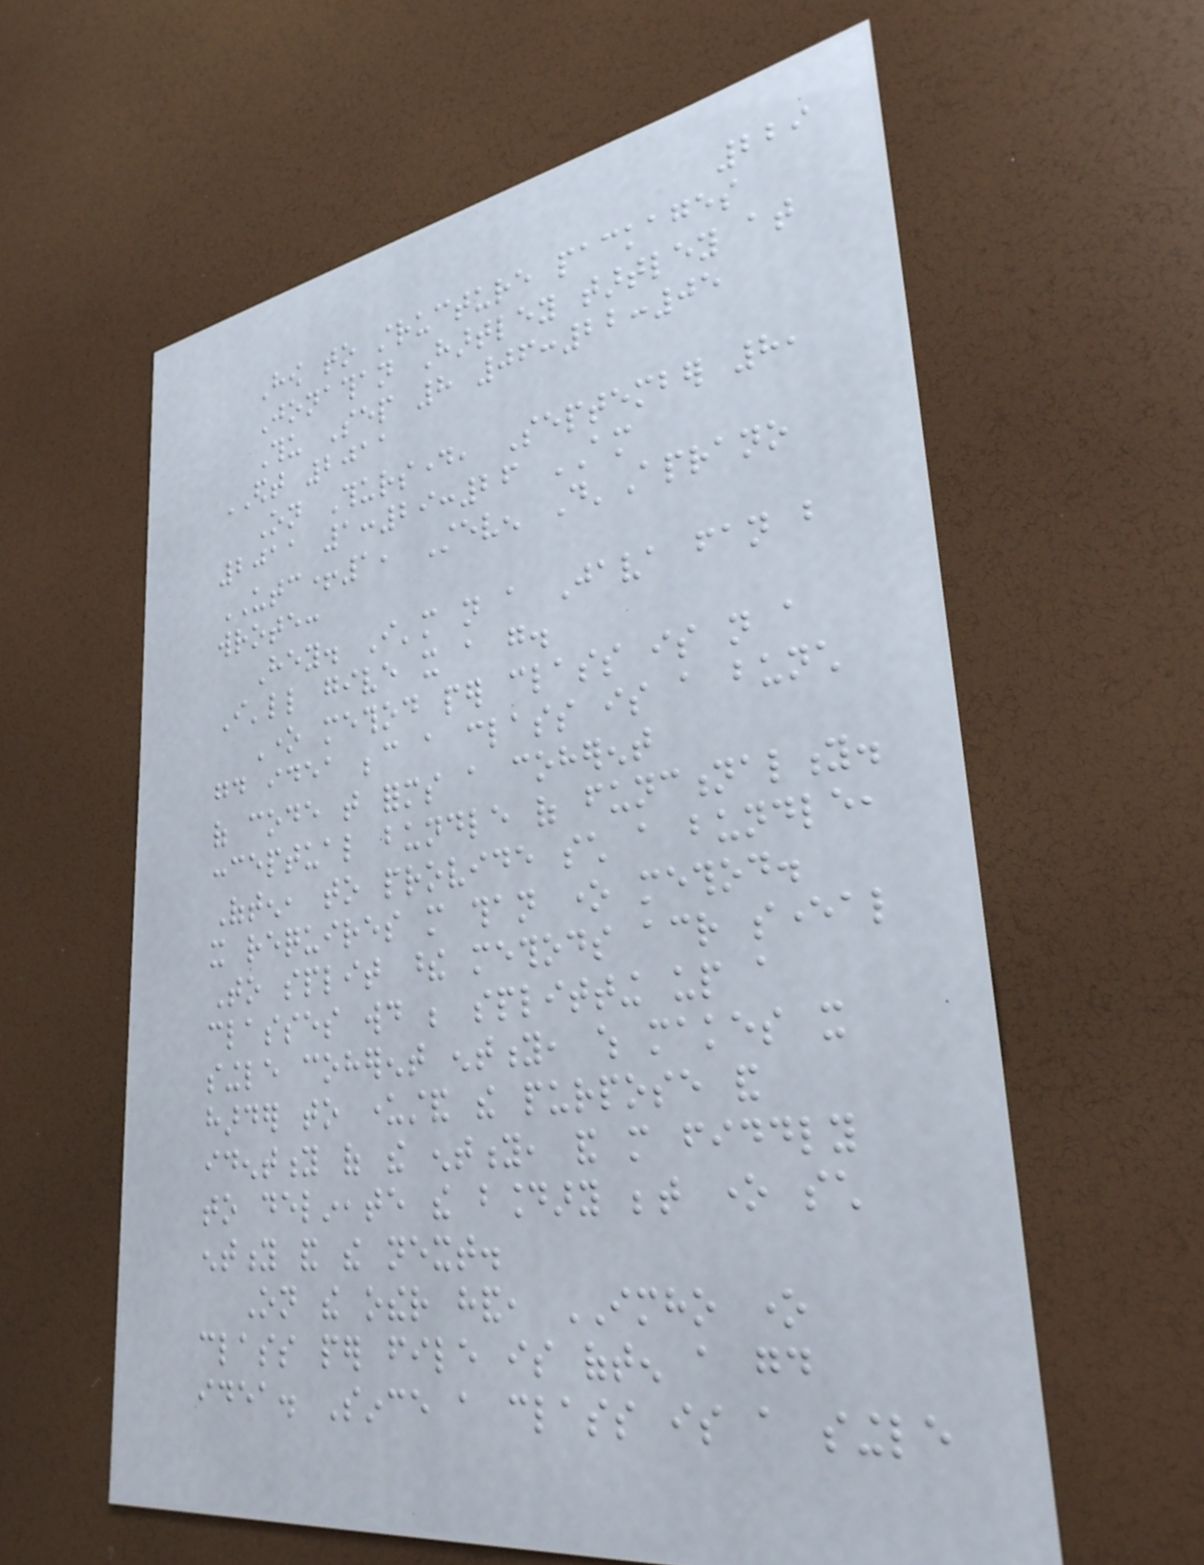229
How to structure packages
Jonathan Hartley tartley at
Thu Sep 8 06:22:05
EDT 2011
On Thursday, September 8,
2011 1:29:26 AM
UTC+1, Steven D'Aprano
wrote:
Hey. I'm not a Java fan but
I'll give it a go.
One method per class is not a
good idea because a class is a bunch
of code that forms a coherent
conceptual bundle of functionality.
Often, to provide such a bundle,
it requires more than one method.
To split these methods across several
classes would be splitting up a
single coherent entity, which makes it
harder to understand the purpose and
identity of the entity, and more fiddly
to delineate the boundary between one such
entity and the next.
On the other hand, IMHO one
class per file is often a good
idea. Since a class is a single
